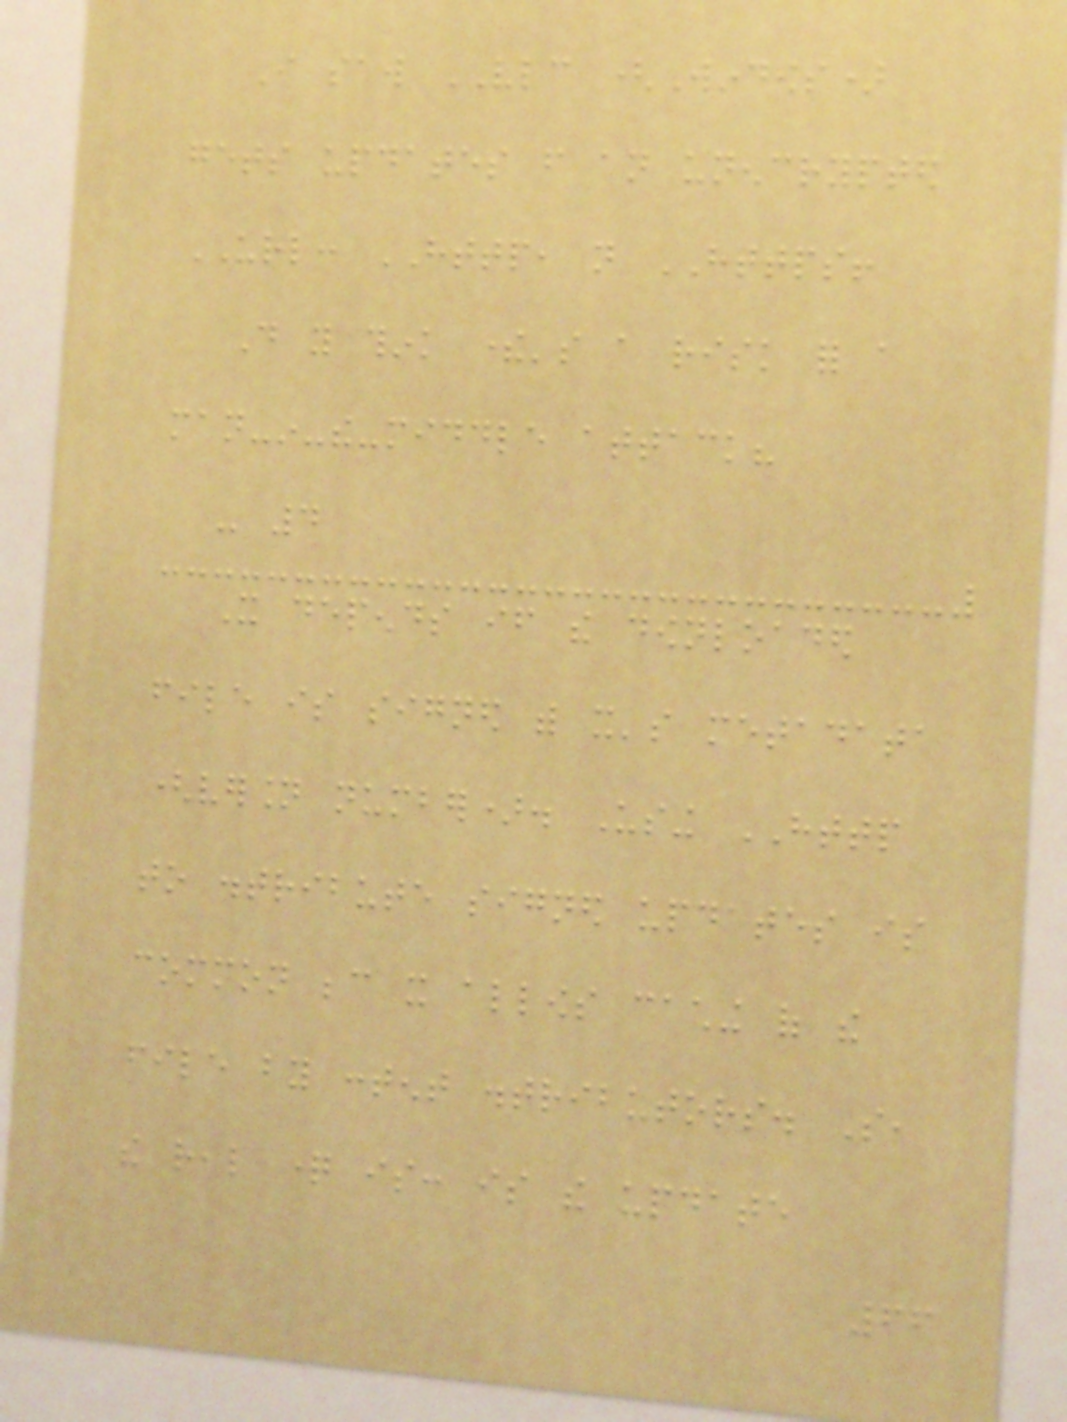I saw VLC (Windows)
gets updates from an unencrypted
URL: HTTP, not HTTPS!
Do you think there's a risk for a
man-in-the-middle attack?
- 4
It depends if the downloaded
file is signed with it's metadata
(version number). Using HTTP
to distribute signed updates is
common because it allows caching of the
file by content distributors. So,
the real question is: is the update
66
